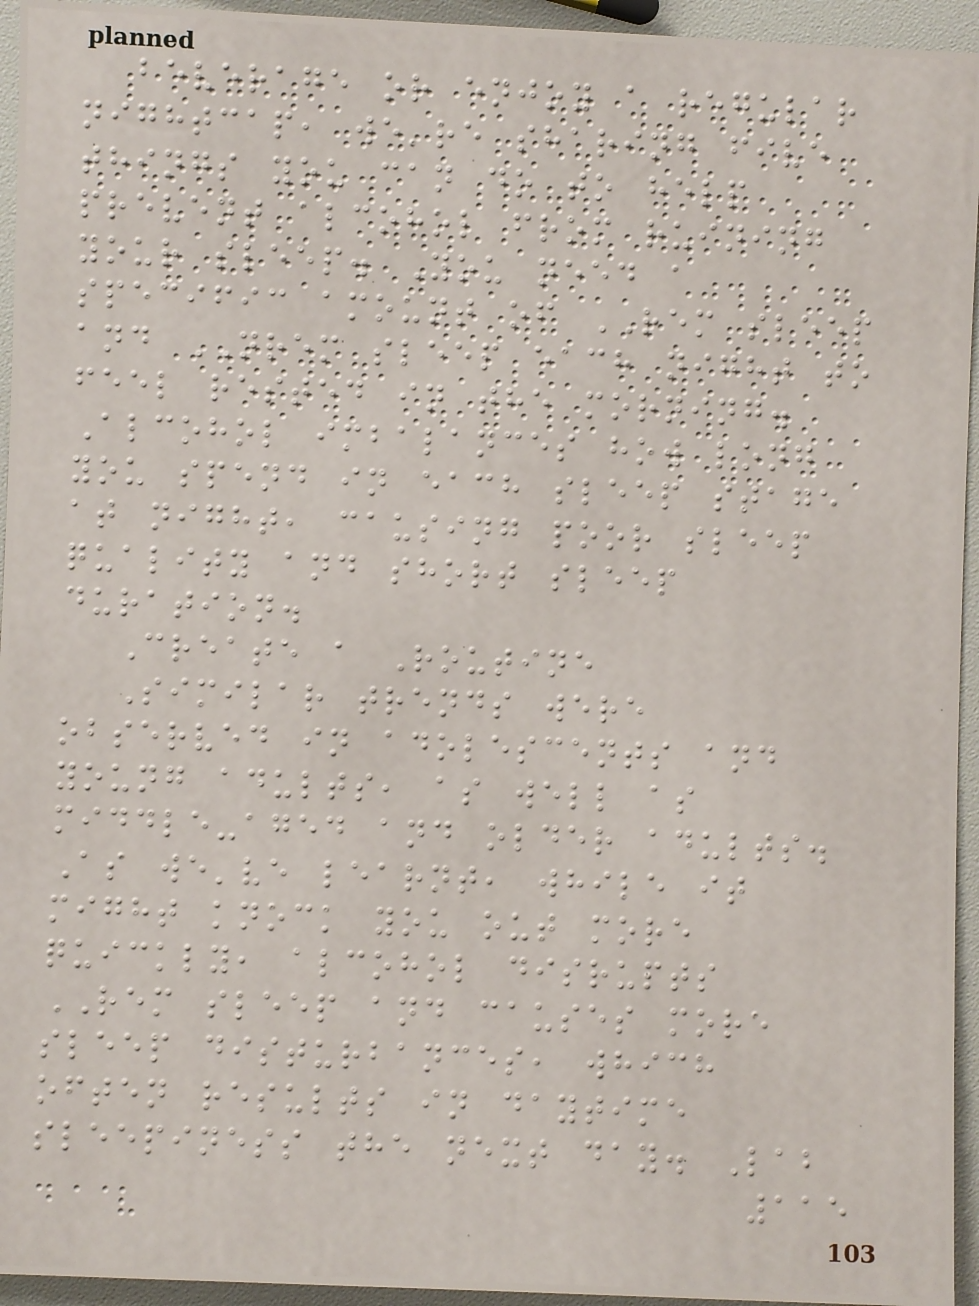beverage or enjoy a regular
nightcap, we're sharing five
things you can do to help
prevent alcohol from ruining
your sleep. You need a
specific amount of REM sleep
and NREM sleep each night to
feel rested in the morning.
Alcohol imbalances how long
you spend in each sleep stage
at night, causing poor sleep
quality and short sleep
duration.
Create a Routine
Similar trends were
observed in adolescents and
young adults, as well as
middle-aged and older adults.
As we've learnt, while it
might knock you out more
quickly, alcohol disrupts
REM sleep and causes more
sleep disturbances, which
often results in daytime
sleepiness the next day. Lab
115
